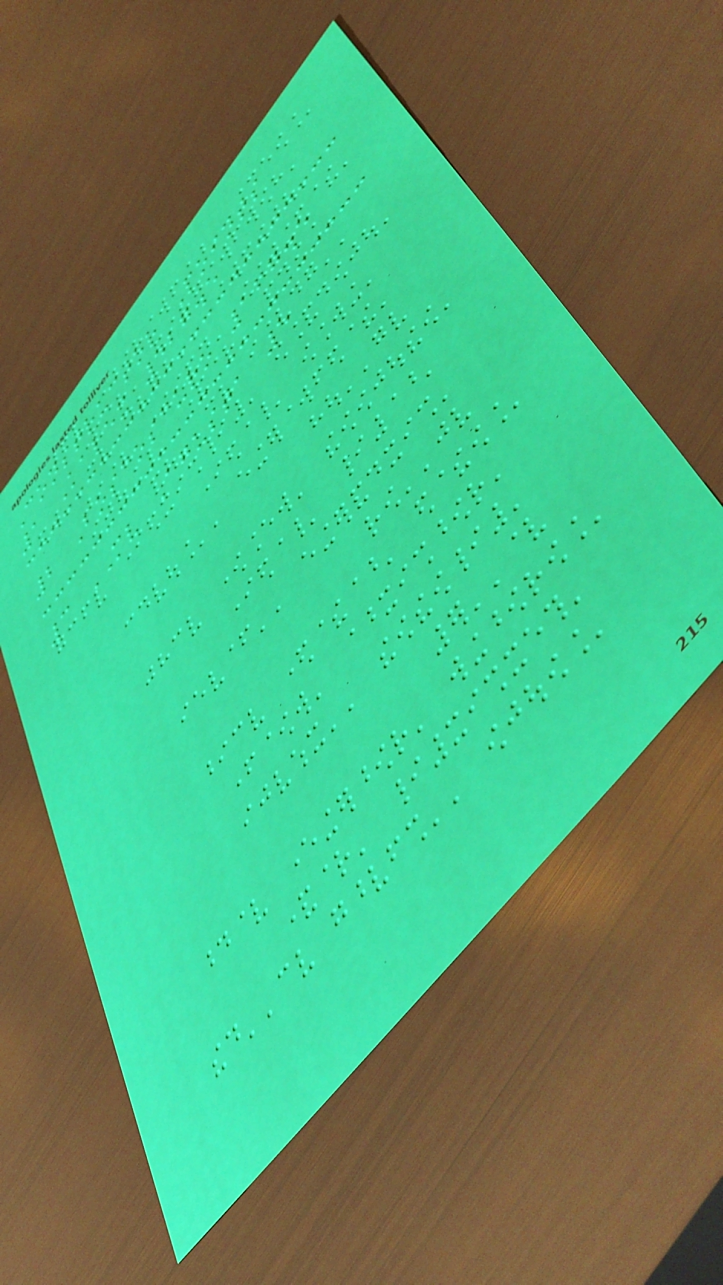Constructor Points
1 Kalex 427.5
2 Boscoscuro 167.5
3 MV Agusta 5
